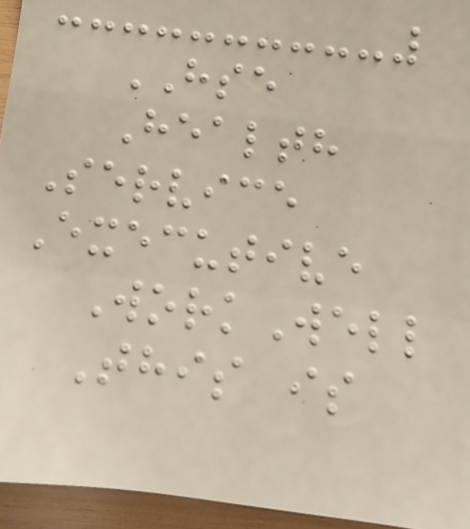HSE
Health
Service
Executive
WorkWell
This is
